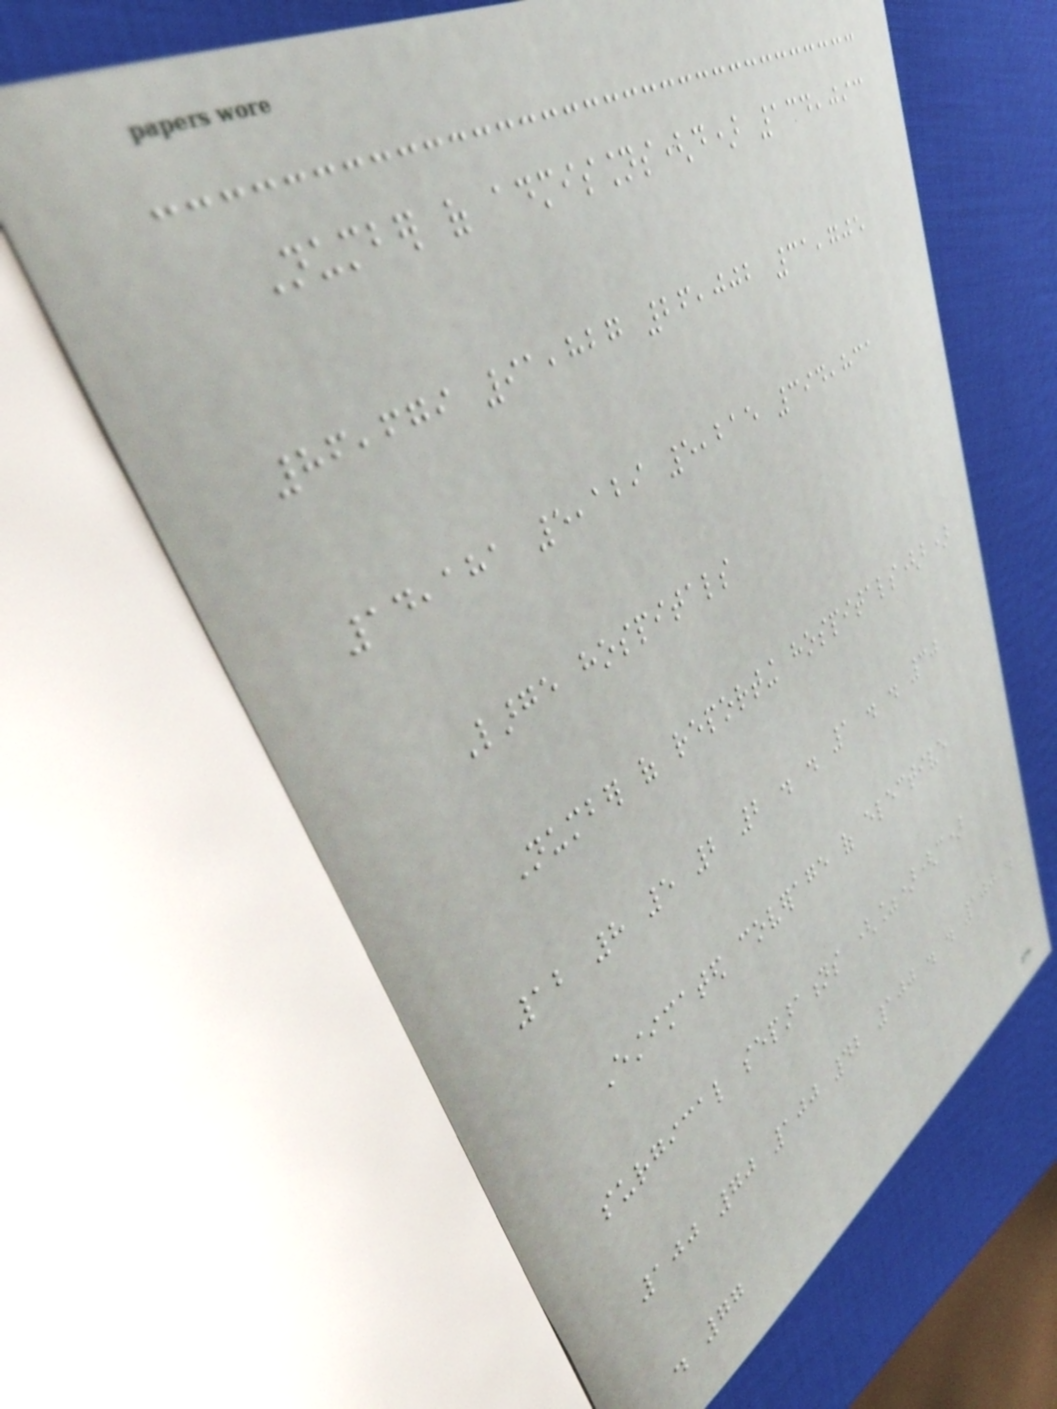Number of admissions(d) 134,093
86,679 91,827 26,002 31,705
14,181 5,129 5,215 394,831
Large hospitals
Number of reporting hospitals(b)
12 8 5 2 2 . . 1 . . 30
Estimated coverage of elective
surgical separations (%)(c)
100 70 100 42 100 . . 100 .
. 77
